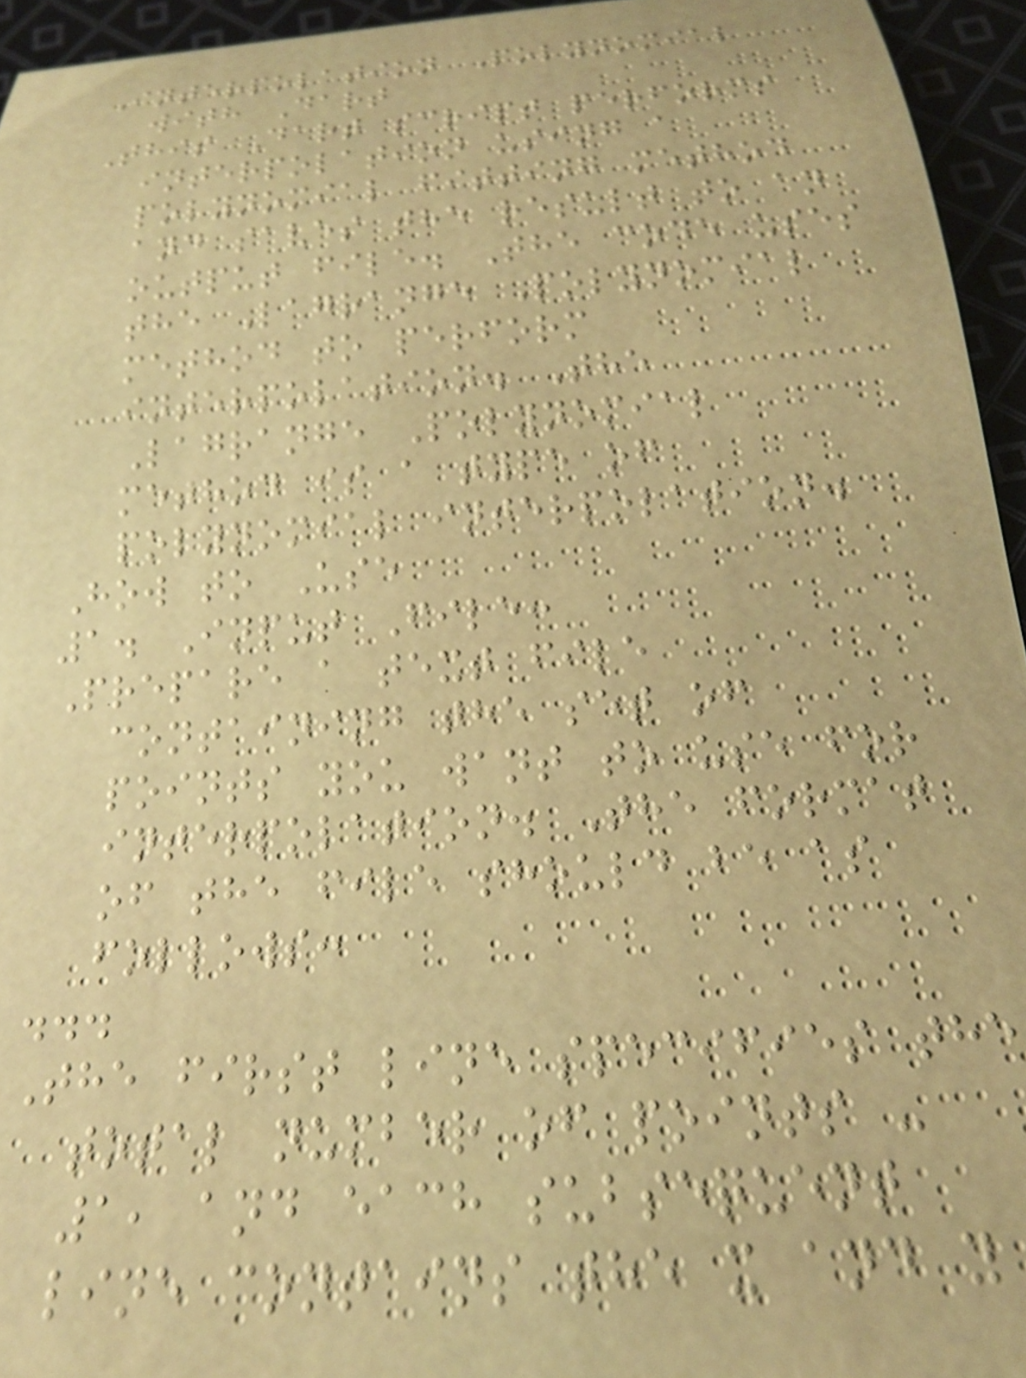Interpolation Polynomial
with Dart
This Dart script performs
interpolation using a
polynomial fitting method
and saves the result to an
output file. The code uses
the Lagrange Polynomial
method to perform
interpolation. The
Lagrange Polynomial
method is a type of
polynomial interpolation.
How to Use
1. Input File:
Prepare a text file
containing the set of
points you want to use for
interpolation. The format
of the file should be as
follows:
...
The first line specifies the
total number of points -
1, and each subsequent
line contains the x and y
